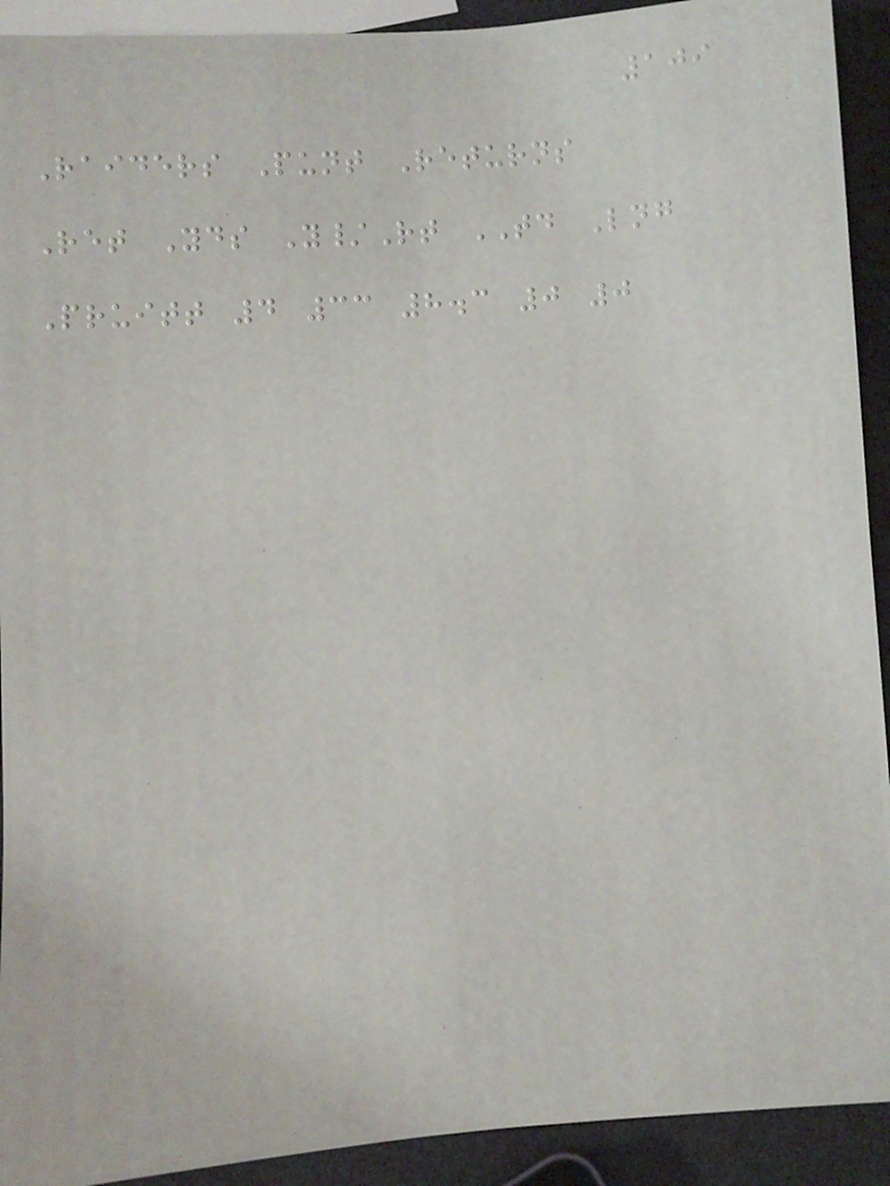109
Raiders Punt Returns
Ret Yds Y/Rt TD Lng
Pruitt 4 33 8.3 0 0
